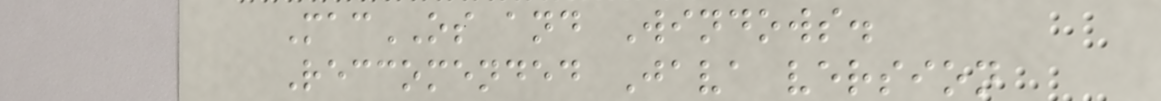MacOS and Windows.
Reccomended Java version
